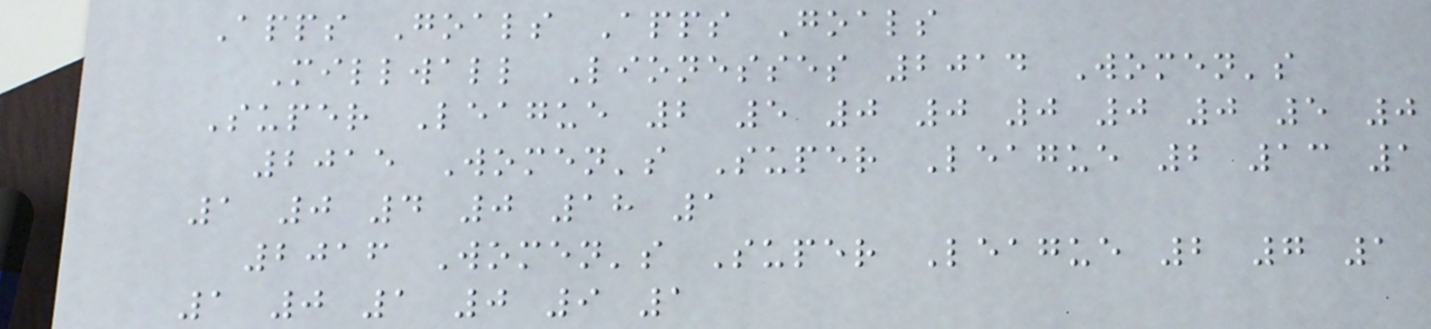Apps Goals Apps Goals
Millwall Lionesses 2014 Women's
Super League 2 5 0 0 0 0 0 5 0
2015 Women's Super League 2 13 1
1 0 4 0 18 1
2016 Women's Super League 2 7 1
1 0 1 0 9 1
